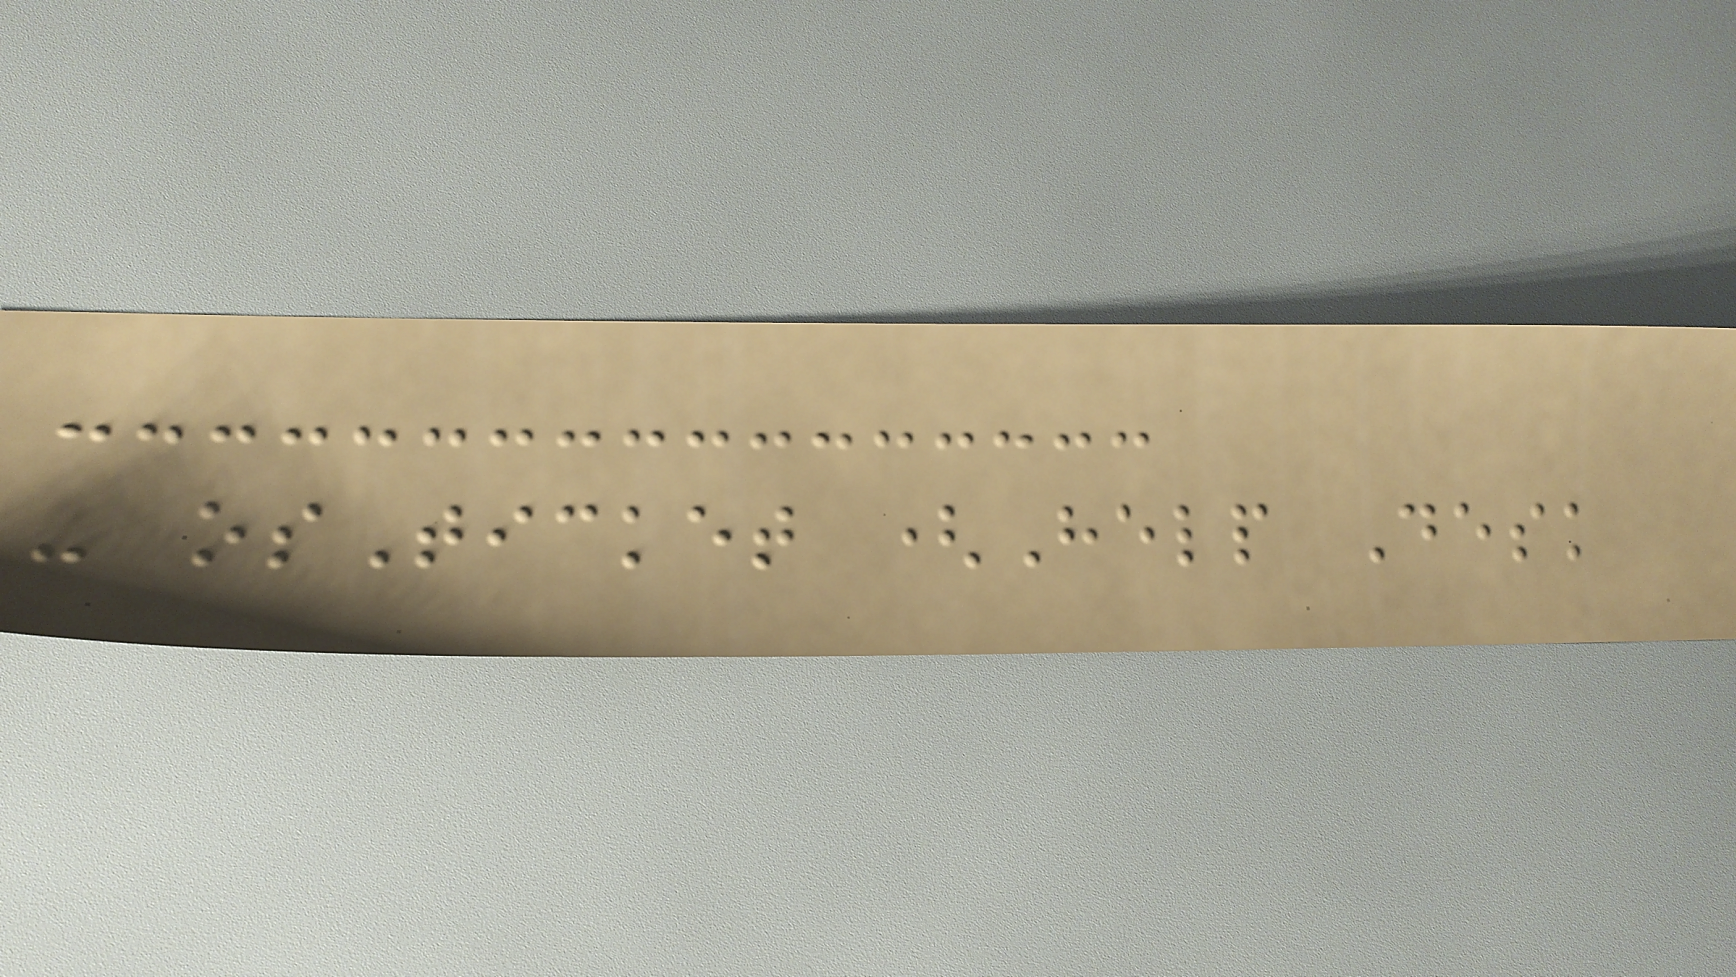- osTicket (Help Desk
